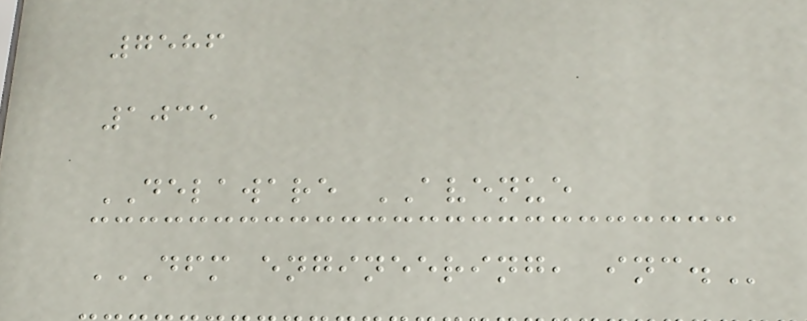7586
1035
DELAWARE AVENUE
DFM ENGINEERING, INC.
